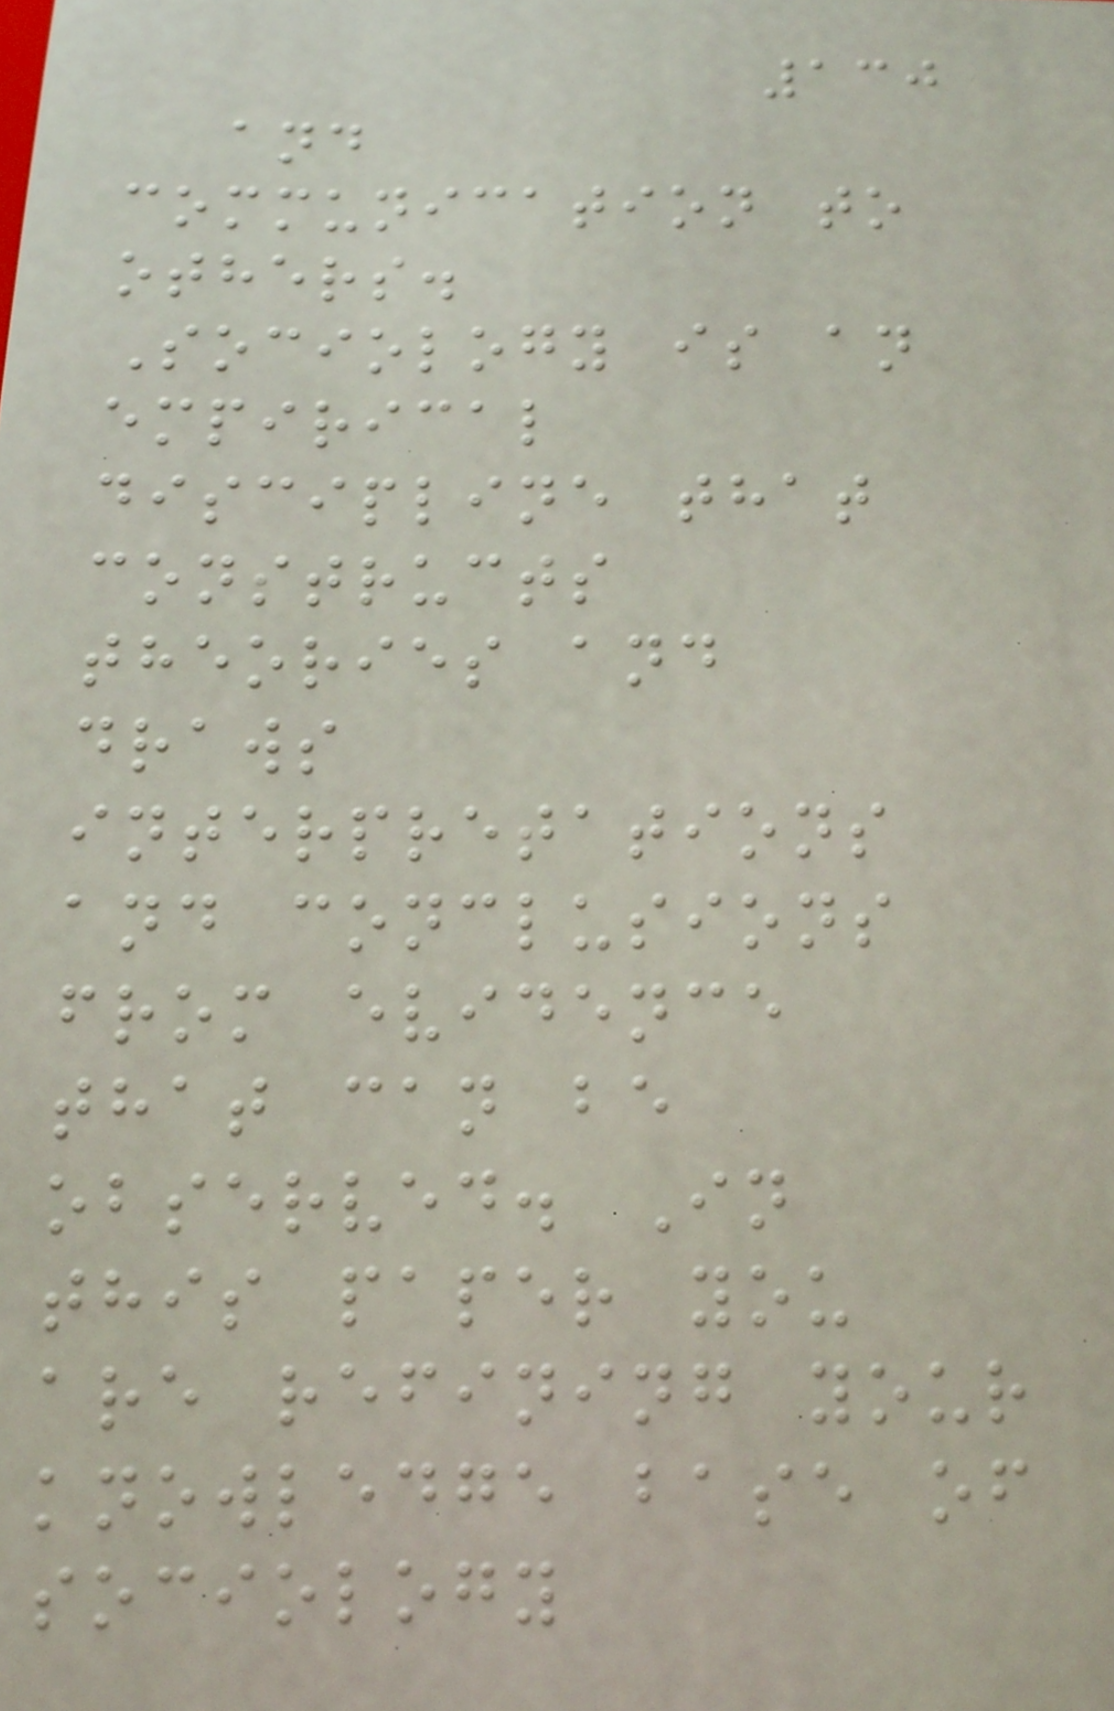130
and
communication to
others.
Sociology is an
empirical
discipline that
constructs
theories and
draws
interpretations
and conclusions
from evidence
that can be
observed. In
this paper you
are refining your
knowledge base of
sociology
